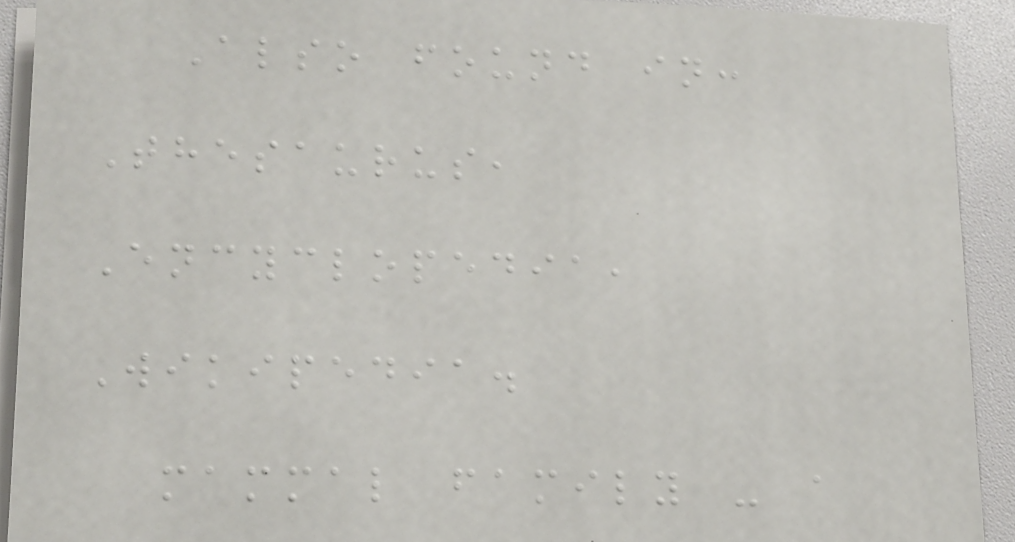Also found in:
Thesaurus,
Encyclopedia,
Wikipedia.
mammal family - a
